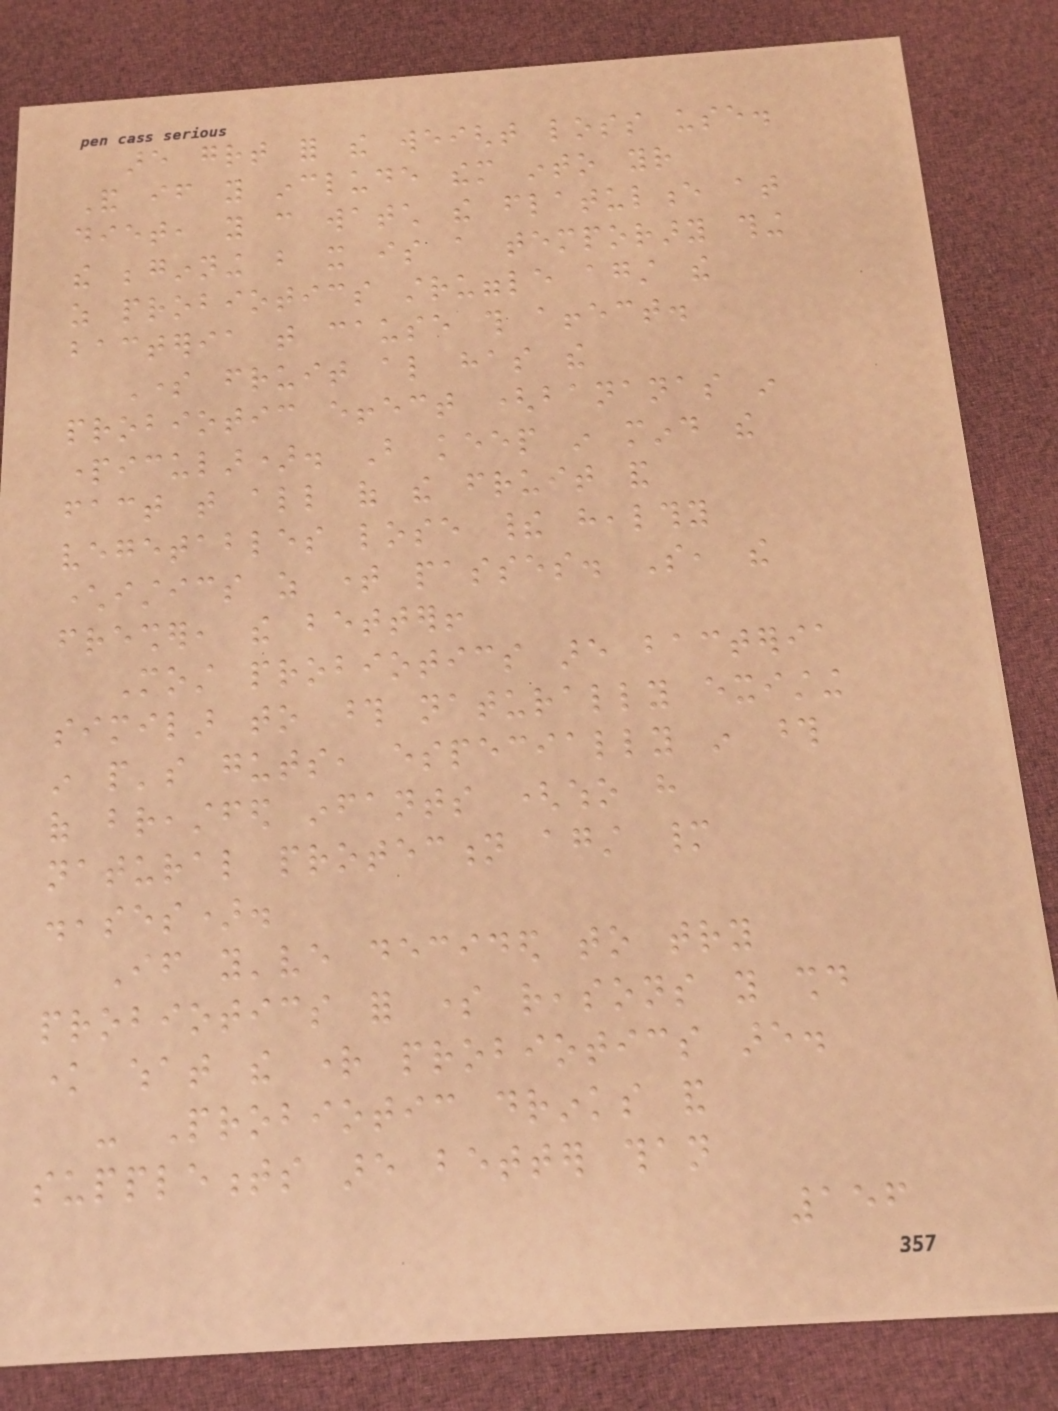are great for the weight loss use.
And if you include them into your
diet, you can watch the flatulence at
the beginning but it is a temporary thing
as probiotics struggle against the
bacteria that cause this affect.
Some fruit also has the
probiotic effect (bananas in
particular). But keep in mind the
fact that all of the fruit and
vegetables lose their healthy
characteristics as time passes. So, the
fresher, the better!
Most probiotics are bacteria
similar to those naturally existing
in people's guts, especially in those
of breastfed infants (who have
natural protection against many
diseases).
If you've decided to try
probiotics for some reasons you should
know what the right probiotics are.
- Probiotic drinks and
supplements are better than
156
